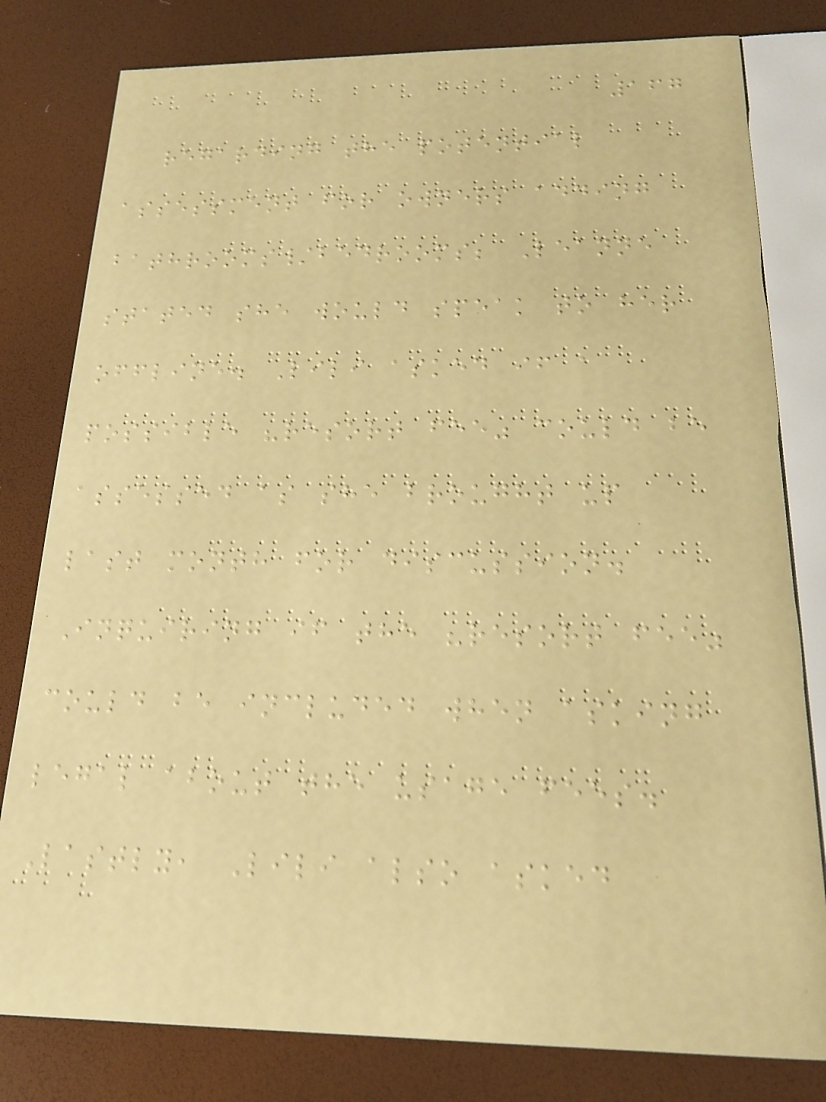167
regarding the potential
assessment for owners adding
bathrooms/bedrooms; Leanne
stated she would speak to her
offline. Lili asked if a
possible "resort fee" could be
assessed as she brought up
last month for discussion.
Inquiring if the "resort fee"
could be included when asking
legal about the usage fees.
Lastly, Lili also asked
